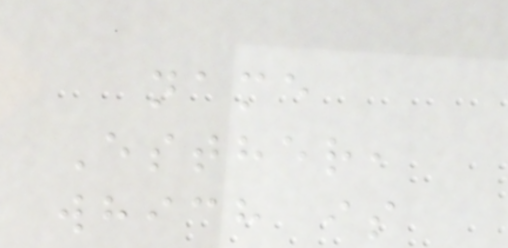name
Esther,
which is
